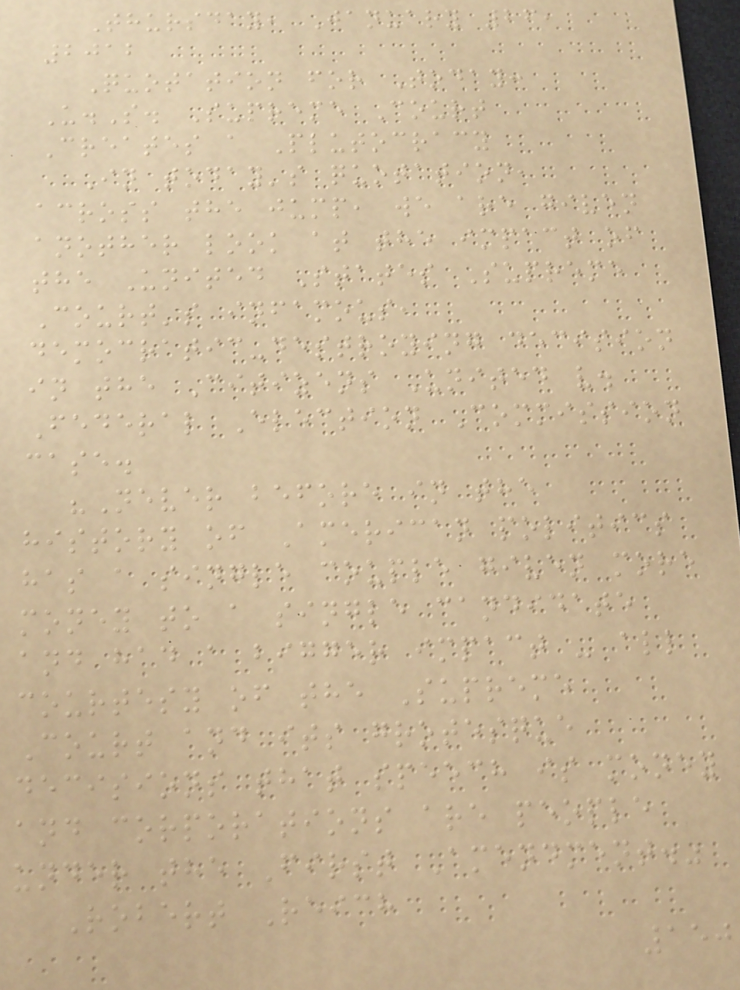Thursday, January 26,
2012
Quotation for Today:
U.S. Supreme Court
Creates a Plutocracy
In today's quotation,
across the jump, we are given
another look at the impact of
the United States Supreme
Court's infamous,
democratic-destroying decision
in the Citizens United v.
Federal Election Commission
case.
"Never before in the
history of American politics
has a single couple given more
money to a single candidate
and had a bigger impact - all
courtesy of the Supreme
Court and its grotesque
decisions that speech is money
and corporations are people
under the First Amendment."
Robert Reich
150
